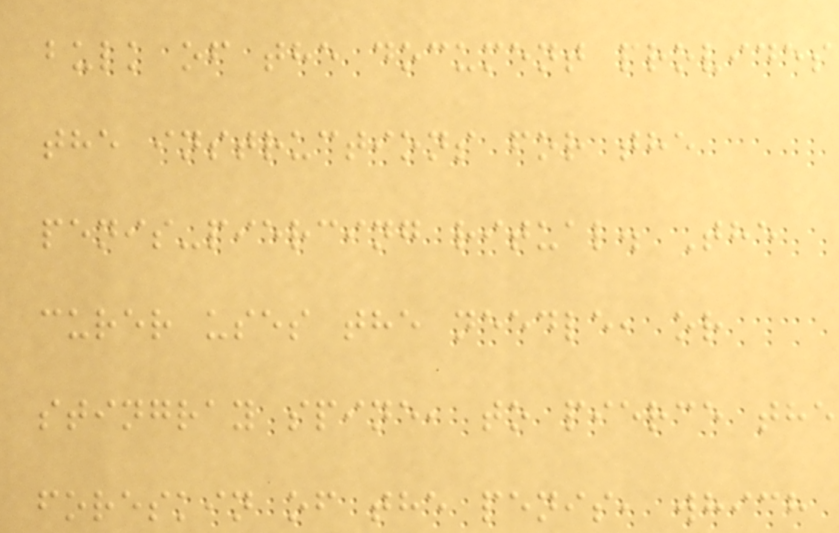bulk of the document provides
the instructions for the
penis-piercing ritual. The
curer uses the needle, or
stingray spine, to pierce the
foreskin of the penis, which
